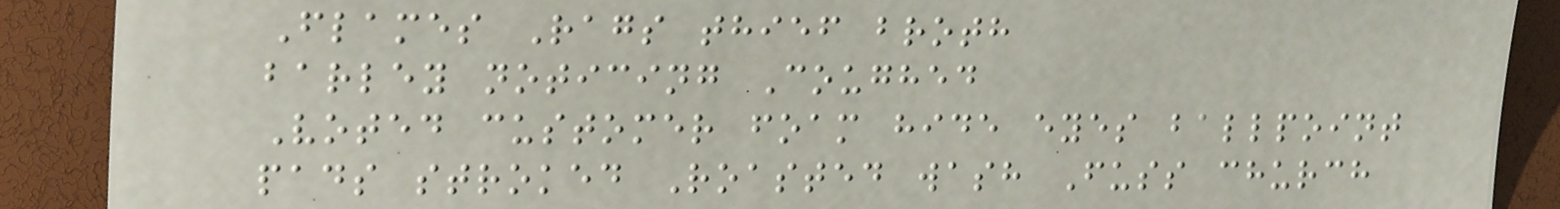Flames Rags thief broth
barley noticing Coughed
Voted customer foam hide eyes ballpoint
pads stroked Roasted wash Fuss church
